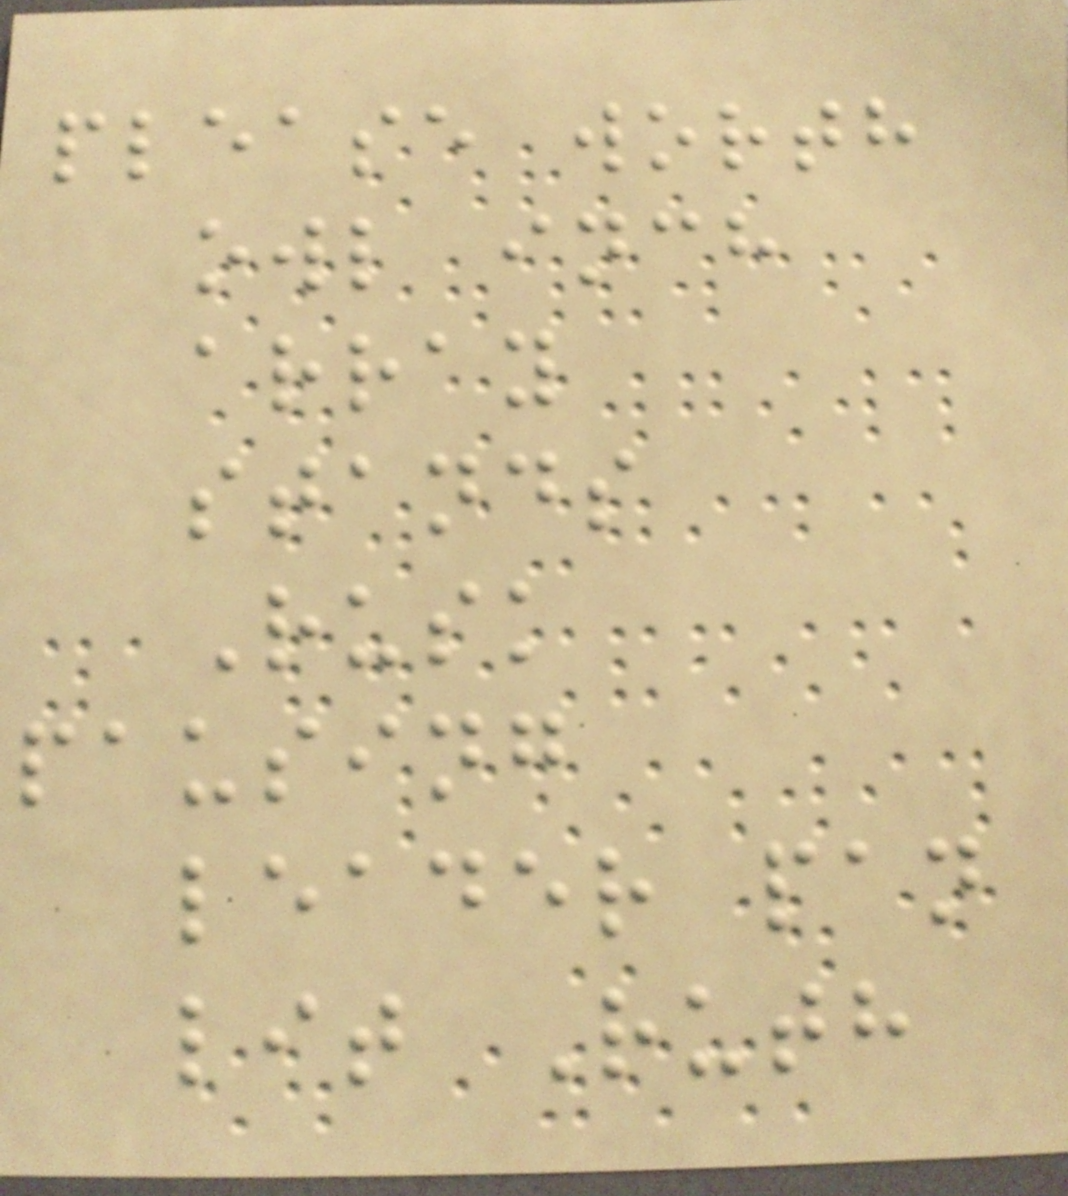please worth
owl inch
array
stands
Rusk
pausing
leader pan
lit Ruth
